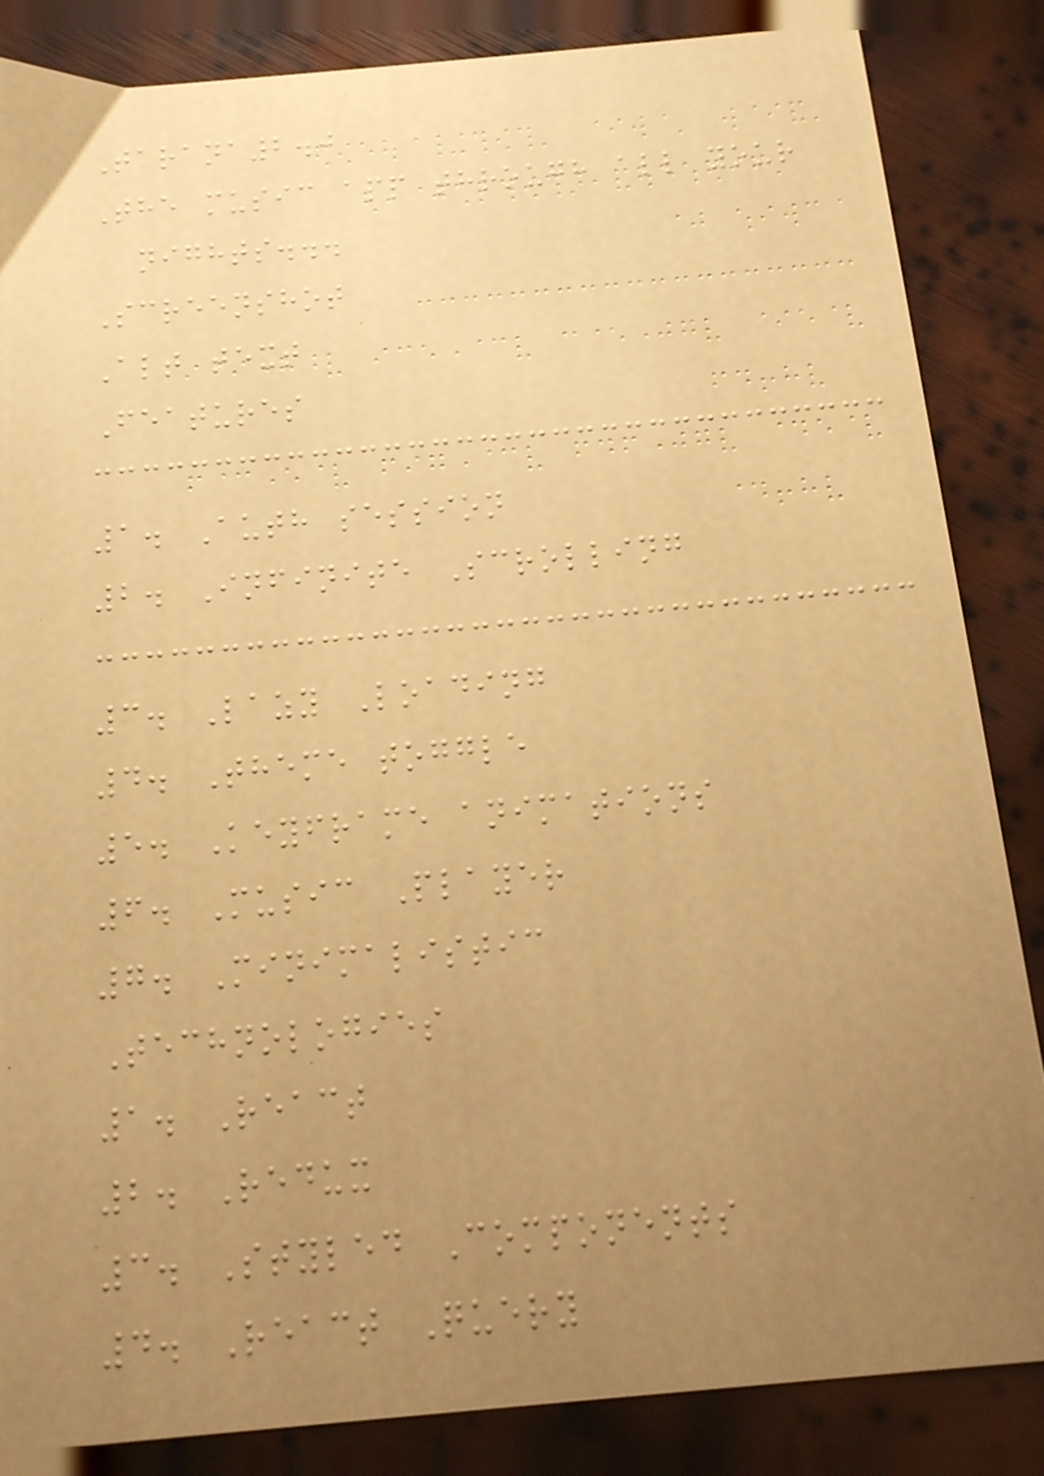Tarana2.0
The music app through all your
nights...
Screenshot
Alt text
Features
1. Auth session
2. Infinite Scrolling
3. Lazy Loading
4. Theme toggle
5. Keyframe animations
6. Music Player
7. Minimalistic
Technologies
1. React
2. Redux
3. Styled Components
4. React Query
